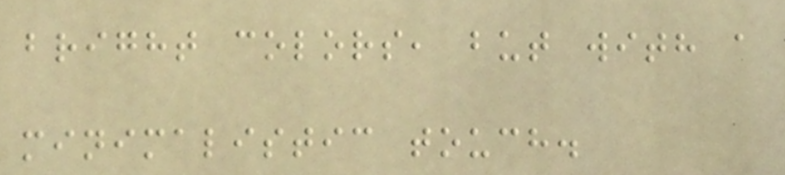bright colors, but with a
minimalistic touch.
